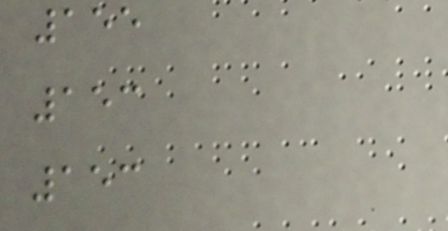155
153
153
